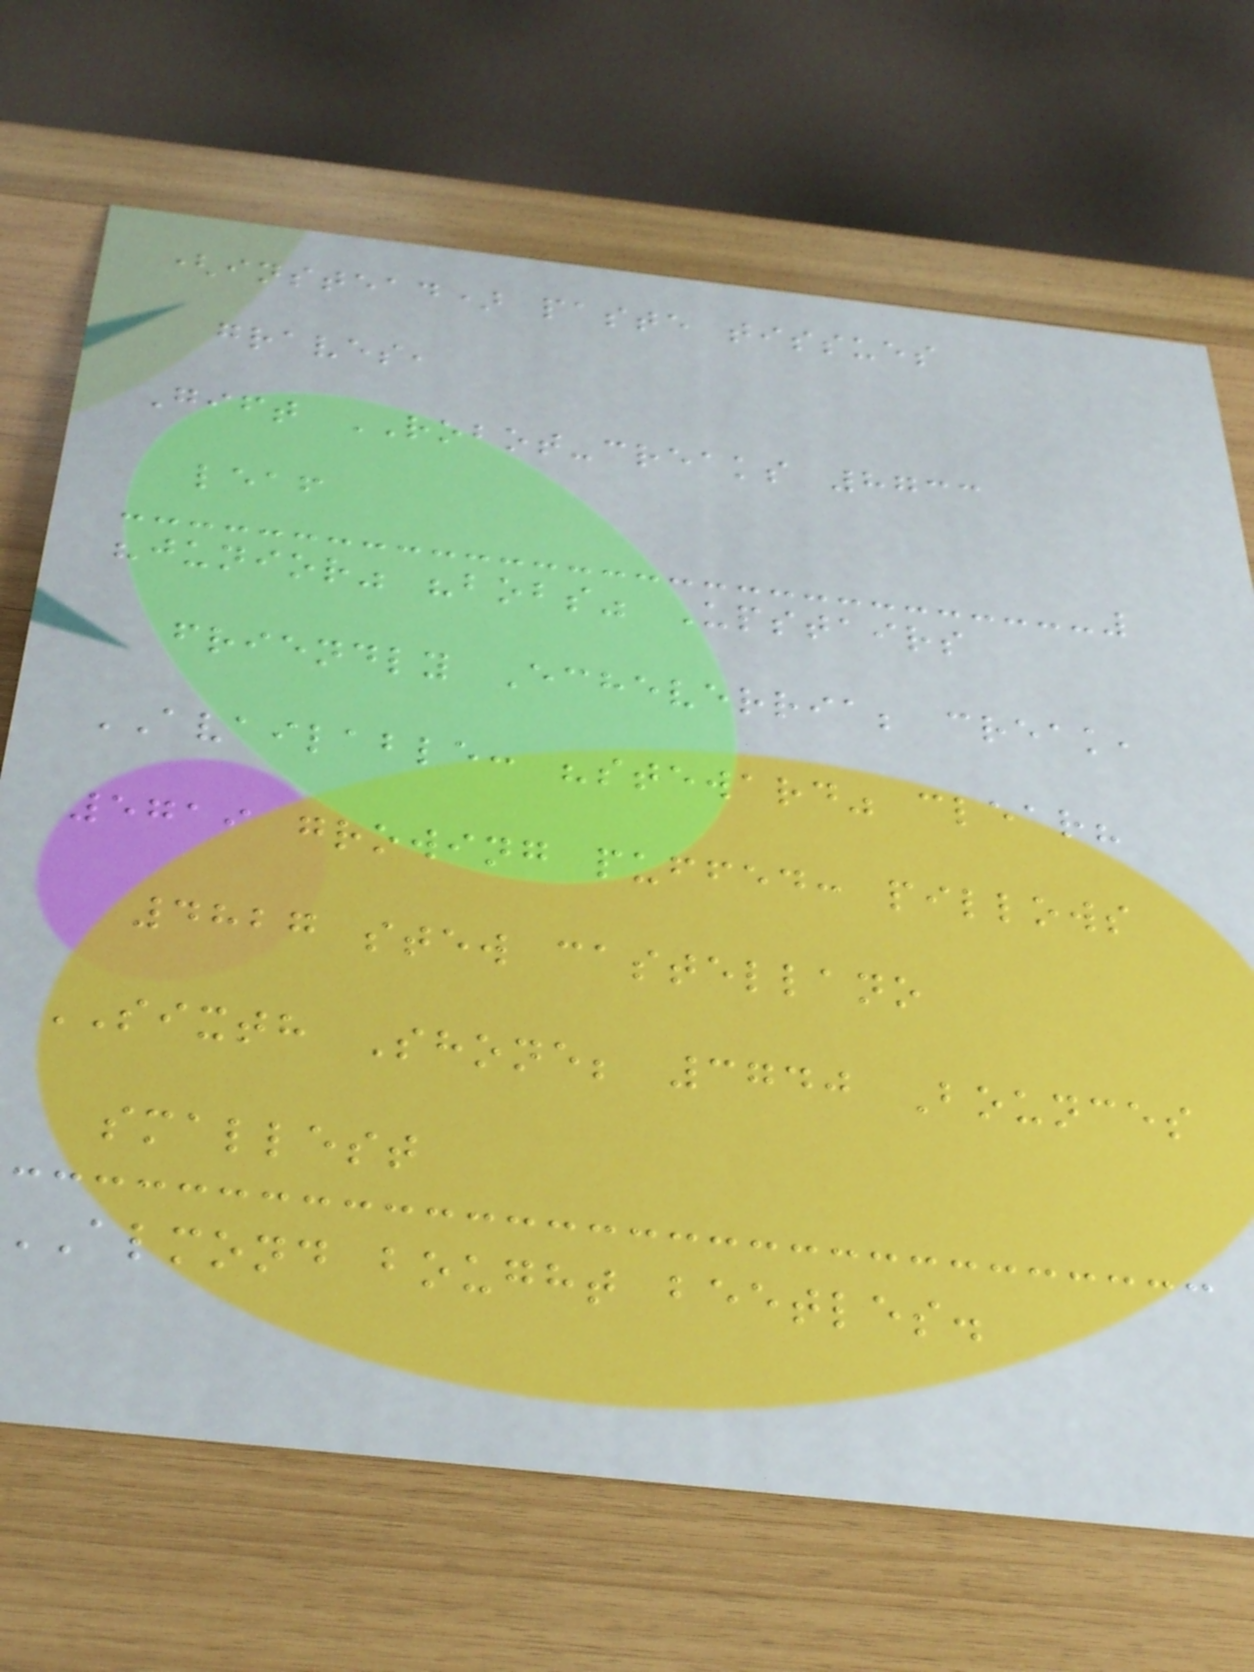(instead) paste tissues
graves,
Gift ROBOT-creaks 8733
leaf
"junior" "bobs" Upstairs
friendly Echeverria; creak,
AVAILABLE: "steward" clear?
5719 growing puffed: pillows
4827 stew castellano
SIXTH Shone; 3740 Bounces
smallest
almond bought beetles.
